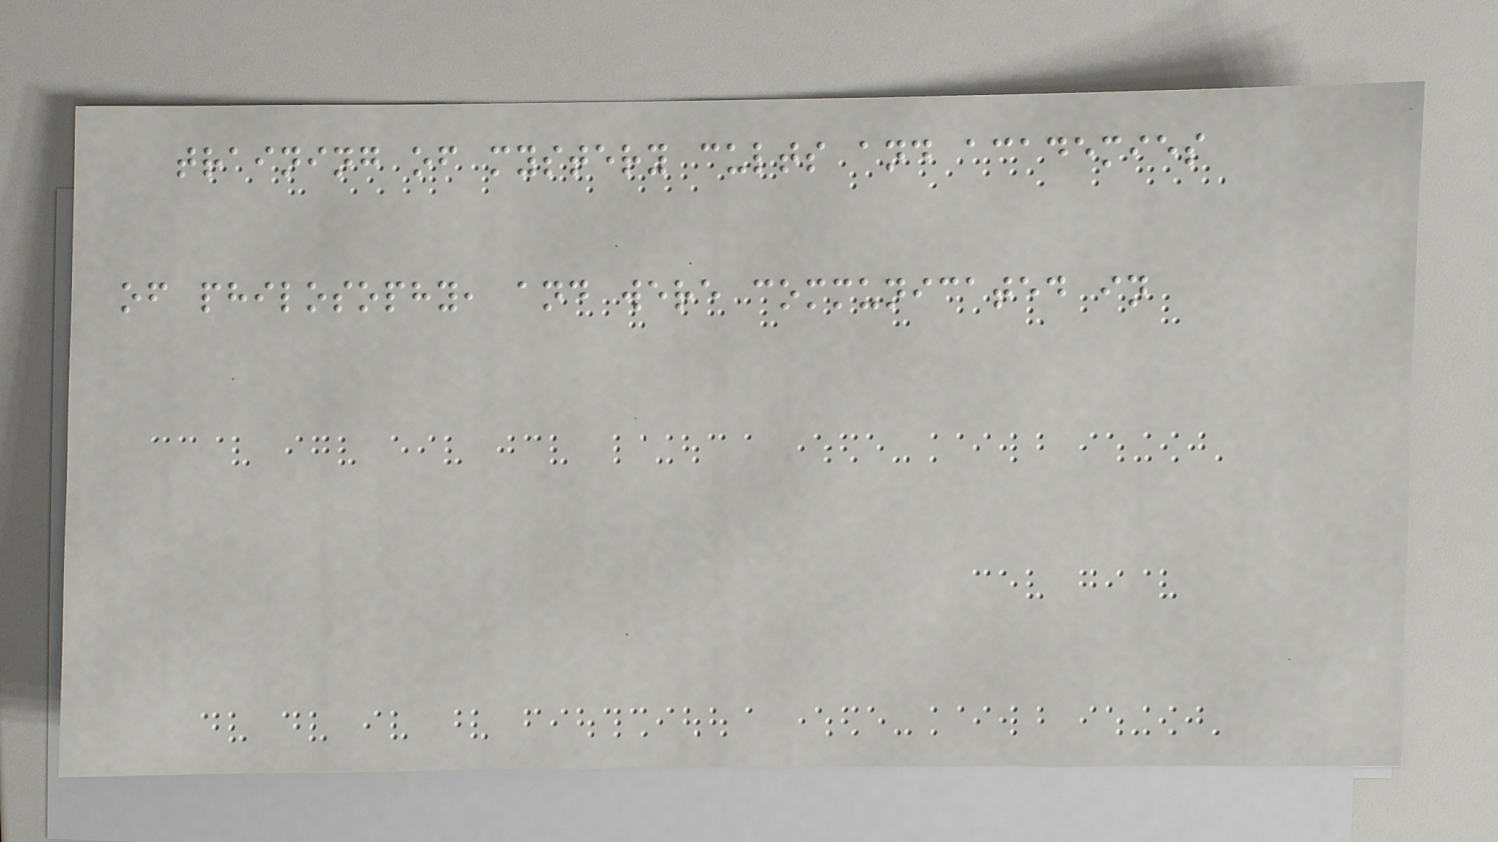training of mystery cults and academies
of philosophy, and were communicated in
